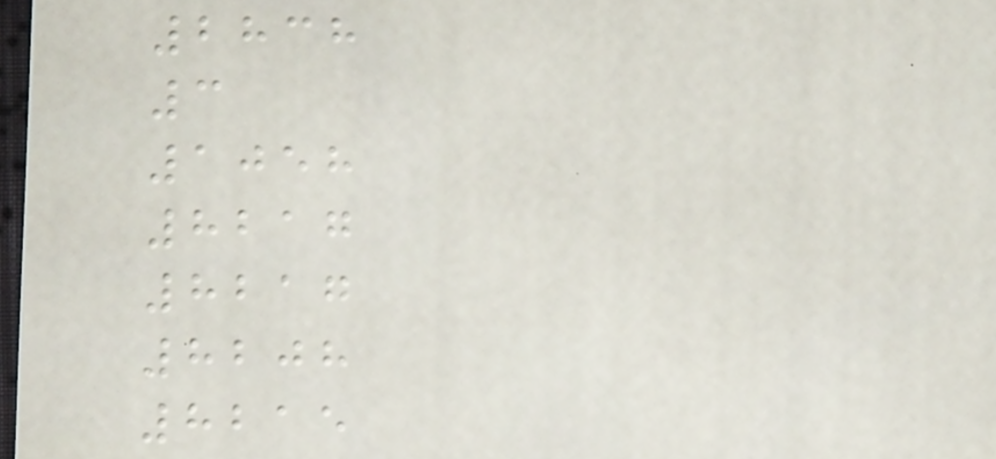2838
3
1058
8217
8217
8208
8215
